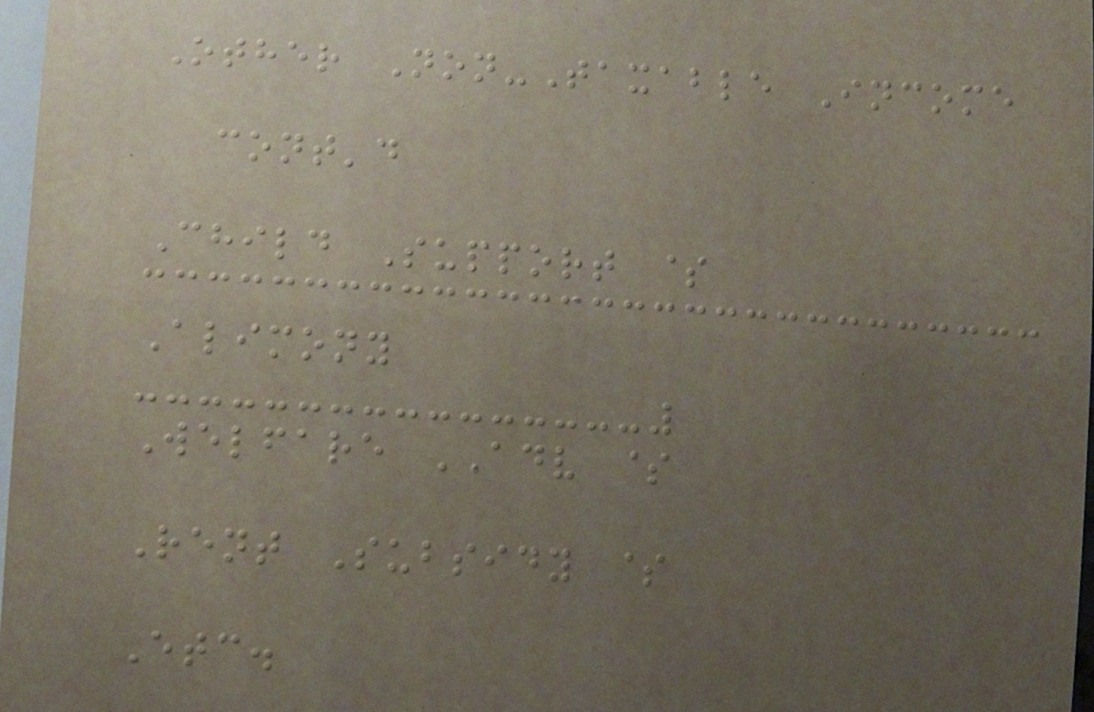Other Non-Taxable Income
cont'd
Child Support $
Alimony
Welfare ADV $
Rent Subsidy $
Etc.
